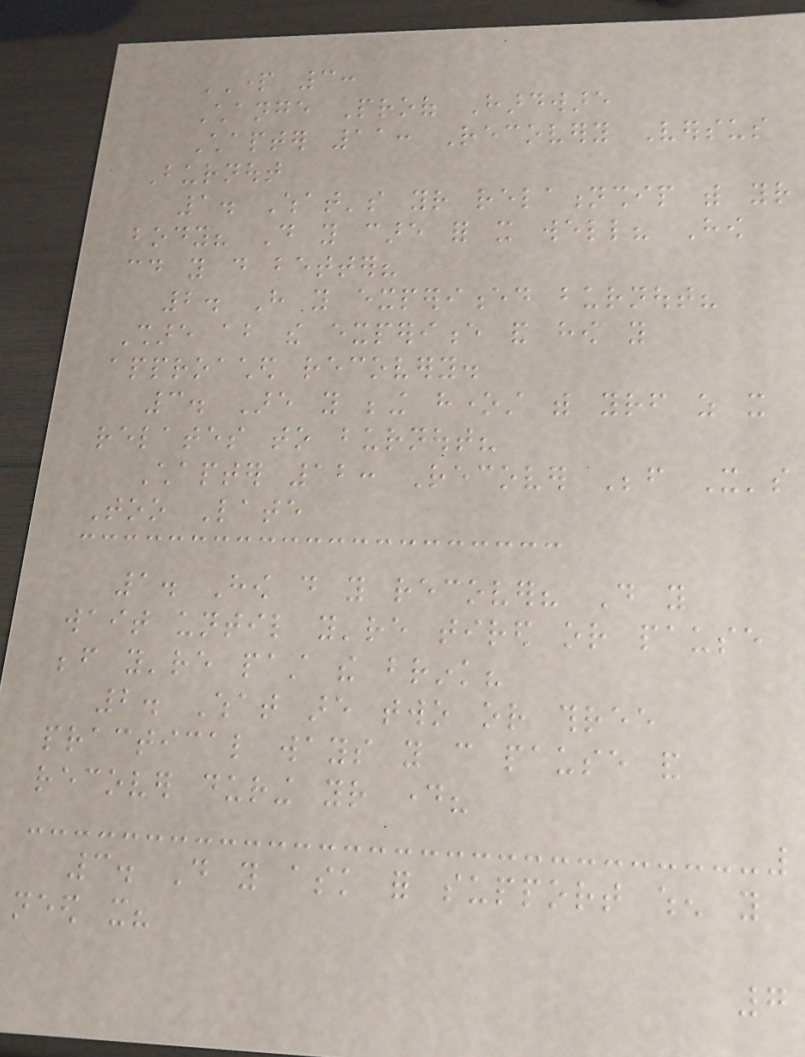PART 3:
Change Proof Hardware
Chapter 11: Recovery Versus
Burnout
1. What's your relationship with your
body? Do you care for it well? How
could you do better?
2. Have you experienced burnout?
Share about the experience and how you
approached recovery.
3. Are you being honest with yourself as it
relates to burnout?
Chapter 12: Recover Before It's
Too Late
1. How do you recover? Do you
wait until you're tired or pause
before you're past the brink?
2. What are two or three
practical ways you can pause and
recover during your day?
3. Do you ask for support when you
need it?
7
